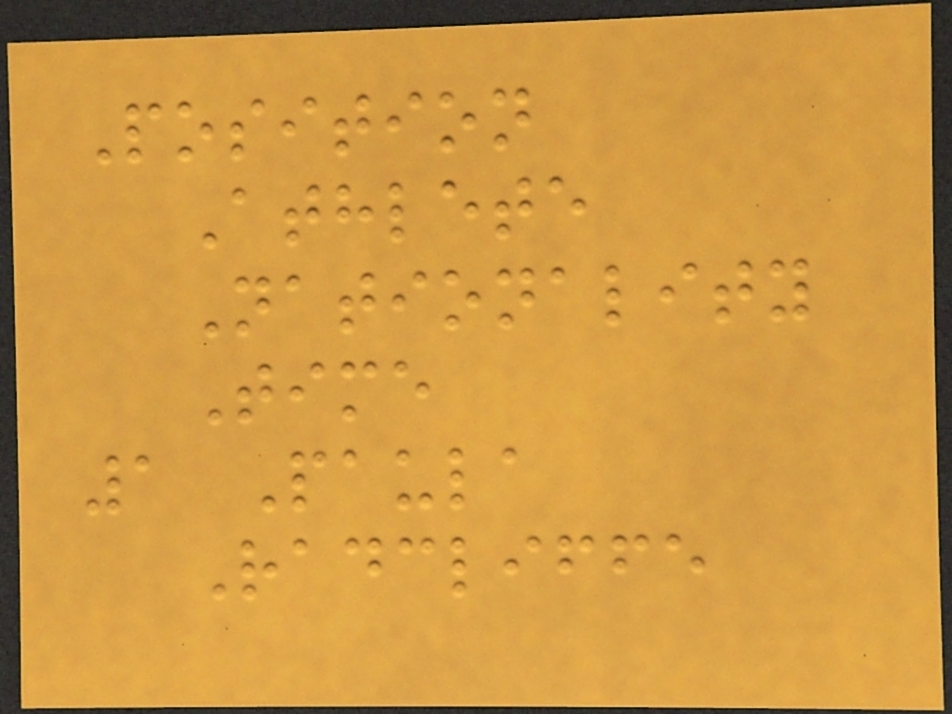Position
Athlete
Nationality
Time
1 Paula
Radcliffe
